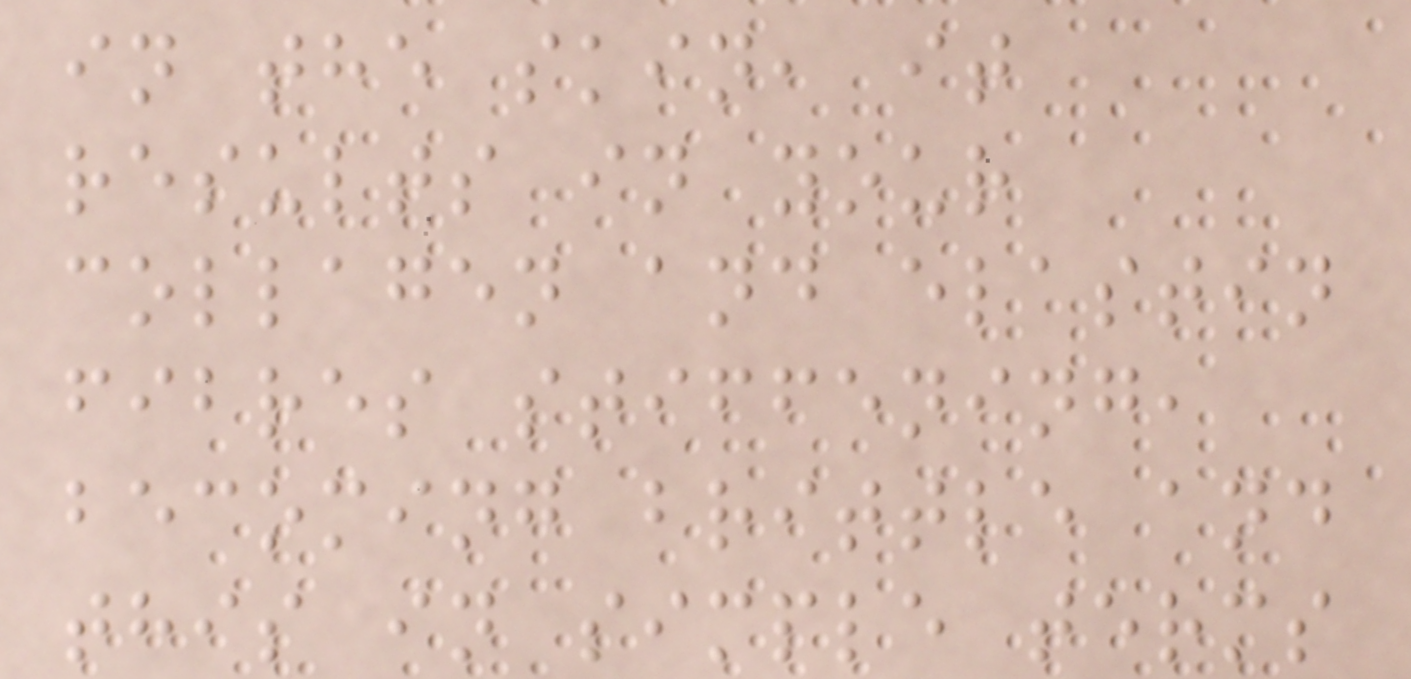in the skin, it
results in your
collagen and elastin
fibres stiffening,
becoming brittle and
this in simple terms
